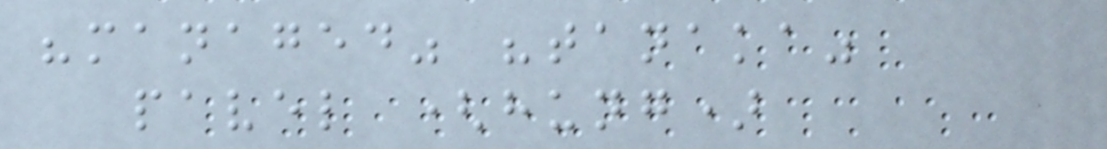"managed" "tanaka"
pavel (hung)
